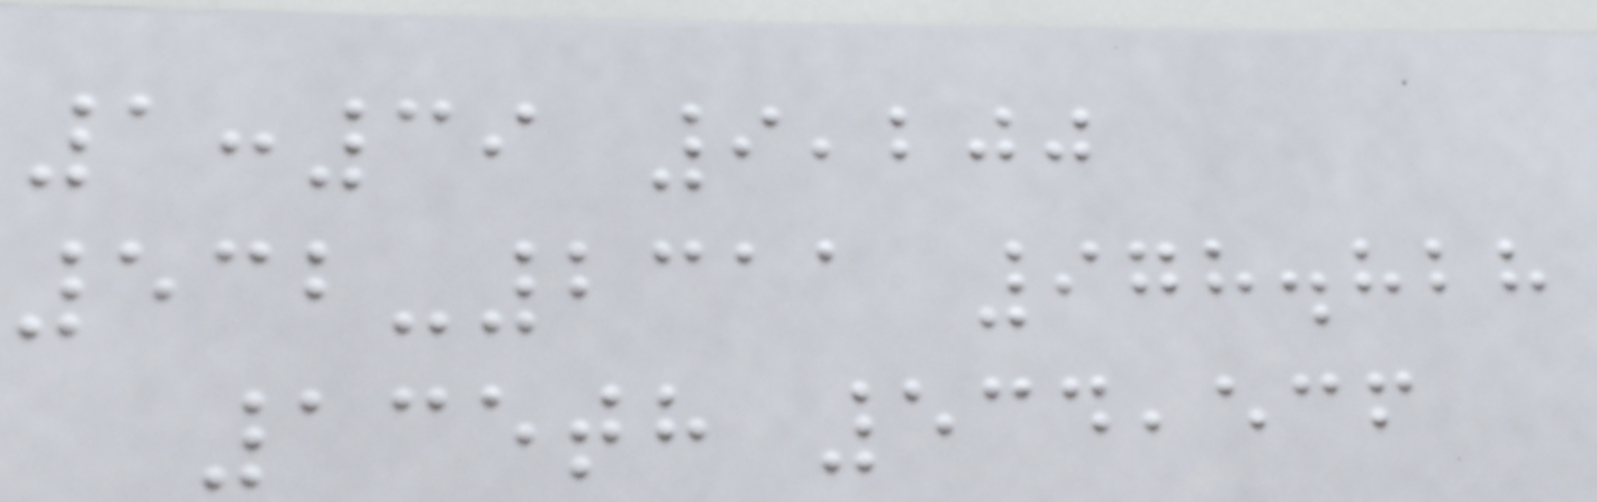1:39 9,200
532-2311 978.828
135th 534,536
